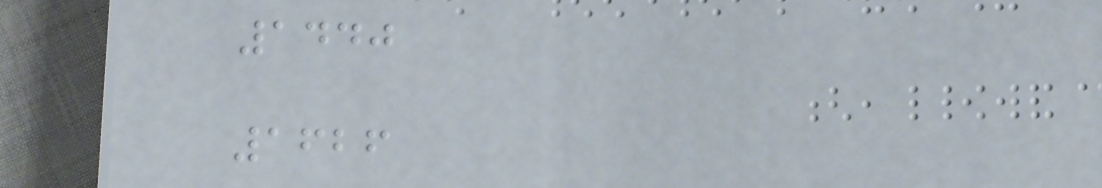1440
1626
